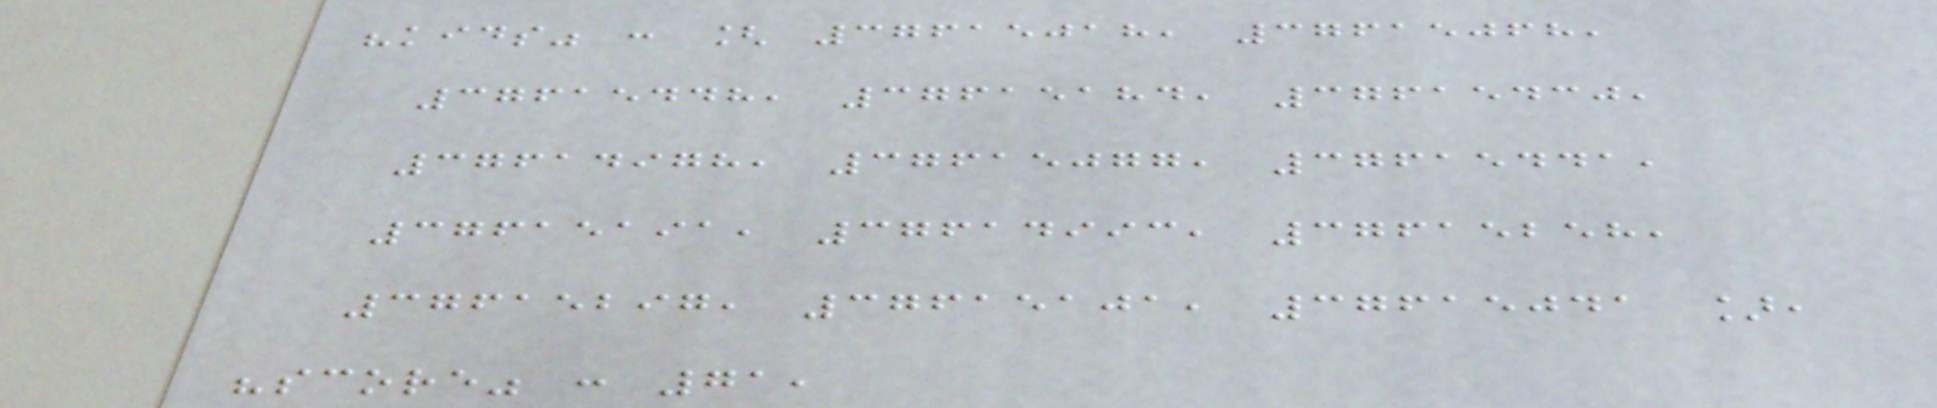"kids" : [ 37615018, 37615068,
37615448, 37615184, 37615430,
37614978, 37615077, 37615441,
37615191, 37614993, 37615258,
37615297, 37615101, 37615041 ],
"score" : 71,
